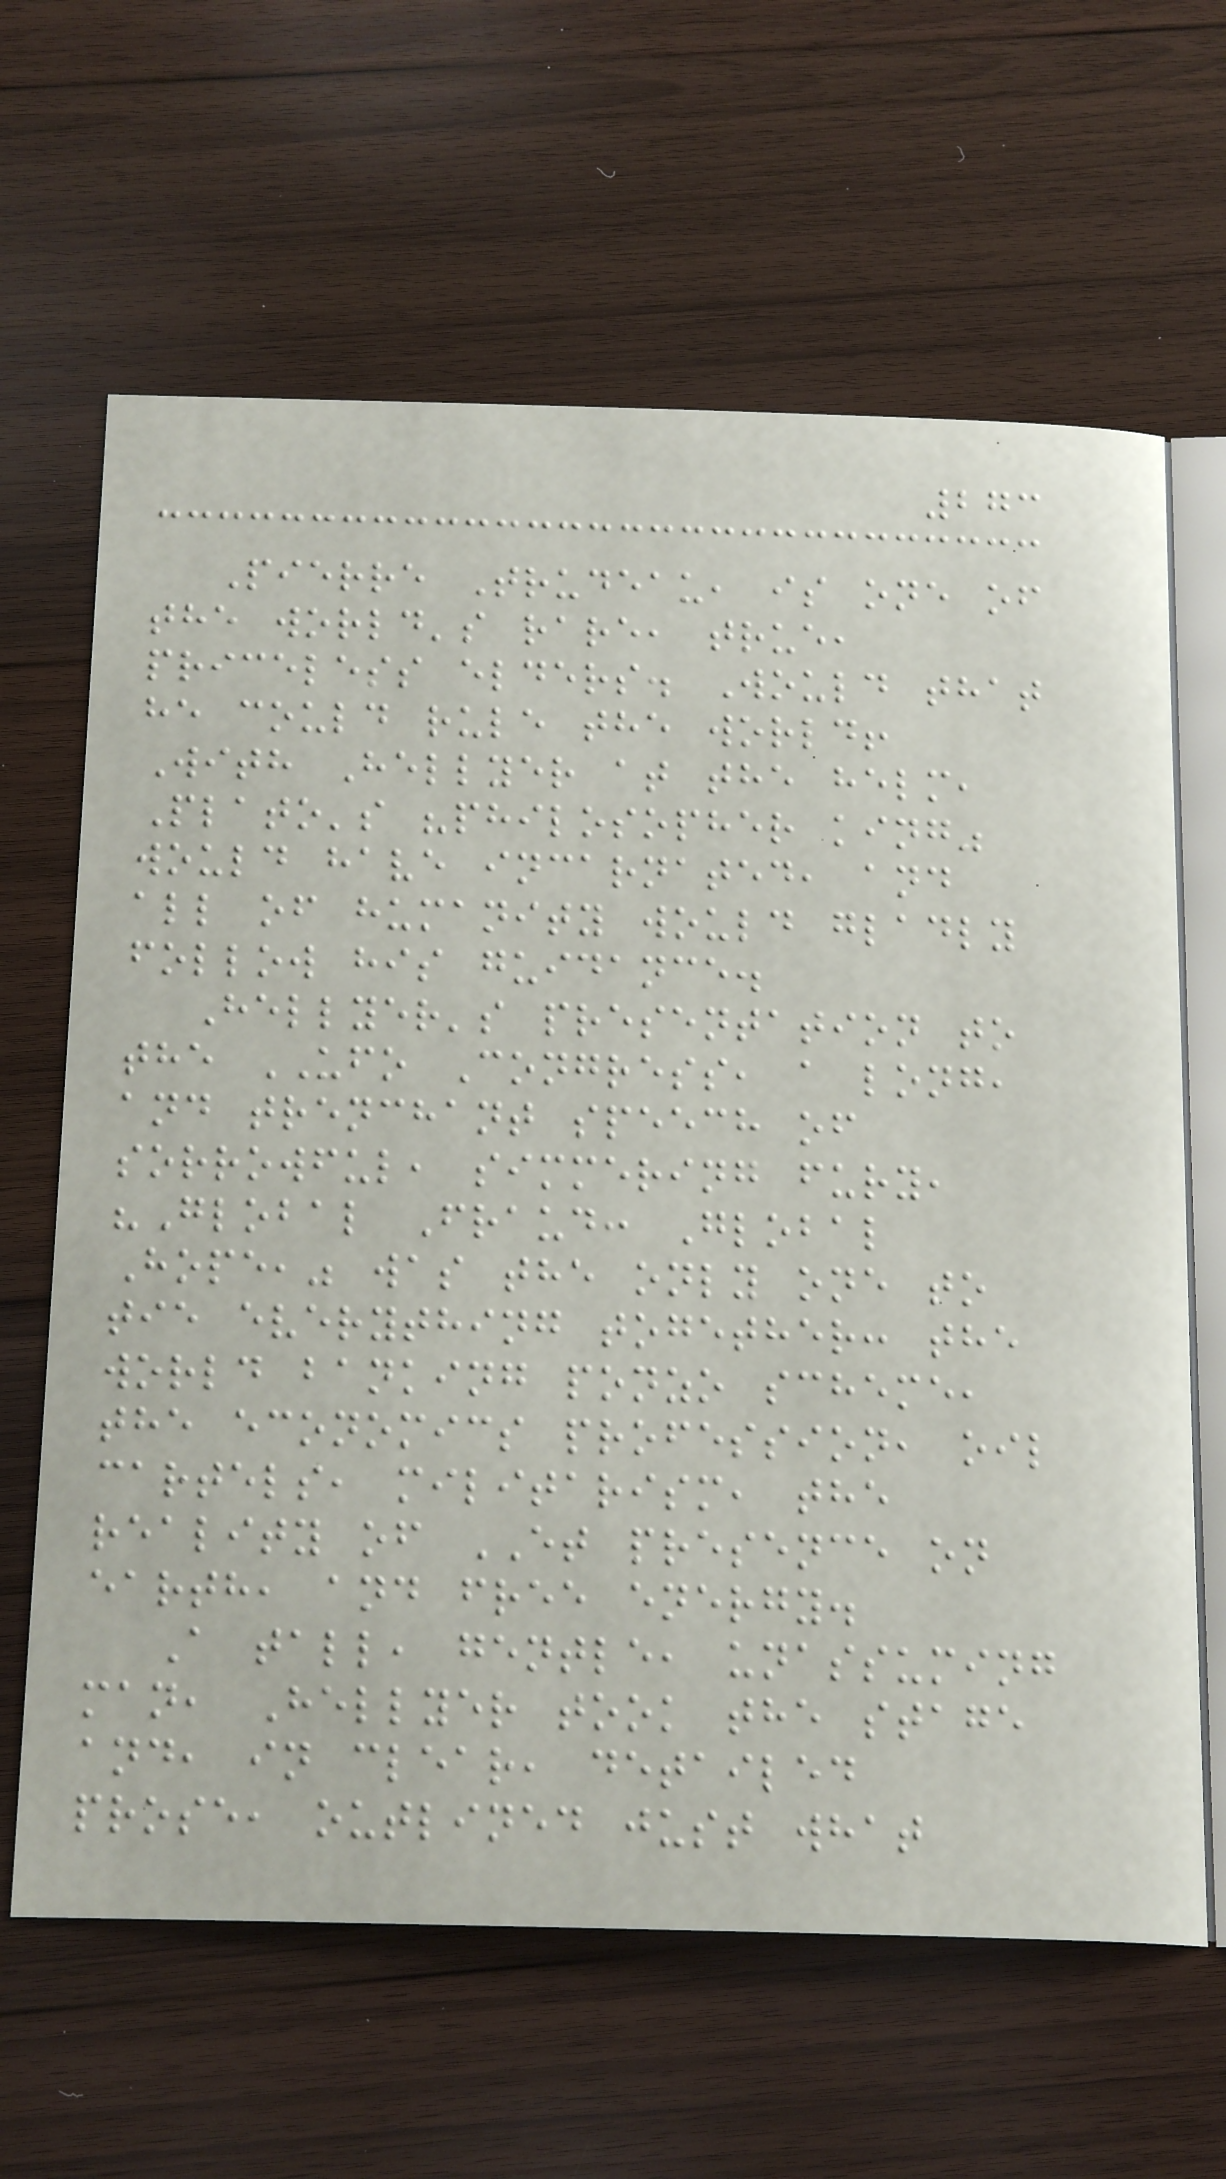273
Pierre Trudeau, is one of
the world's rare, true,
priceless elders. Would that
he could rule the world!
With Hellyer at the helm,
Plato's "philosopher king"
would have incarnated, and
all of humanity would gladly
follow his guidance.
Hellyer's presentation to
the UFO Congress, a long,
and trenchant speech of
sorrowful, simmering fury,
"Global Fraud: Global
Hope," was the only one to
tie everything together: the
world banking ponzo scheme,
the economics profession, oil
cartels, militarism, the
reality of ET presence on
earth, and free energy.
A tall, gentle, unassuming
man, Hellyer took the stage
and, in clear, detailed
prose, outlined just what
